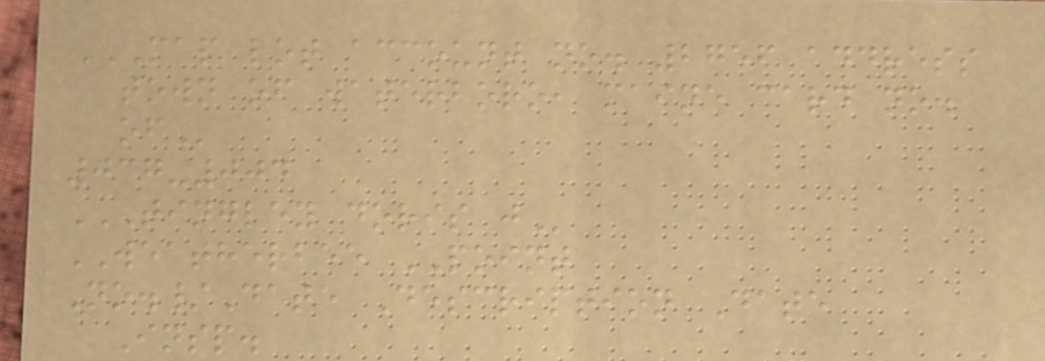MAP LOT ACCOUNT NO. 2756 ADDRESS
TOWN OF WATERBORO, MAINE CARD NO.
OF
037-004
TINGLEY DORIS J
WEATHERBEE POINT
No./Date Description Date
Insp.
